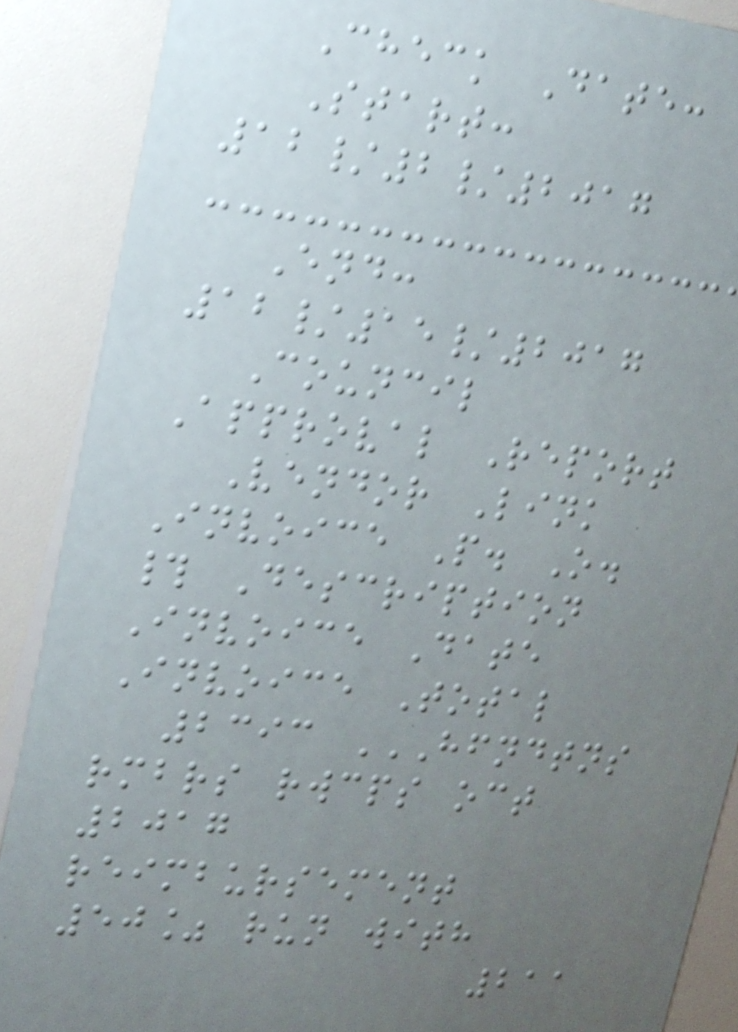Check Date:
Start:
12/2/2017
End:
12/15/2017
Council
Approval Report
Vendor Link
Invoice P. O.
# Description
Invoice Date
Invoice Total
2393 HFNDTNS
RMBRS RWCPS OCT
2017
REIMBURSEMENT
50% RUN WITH
211
